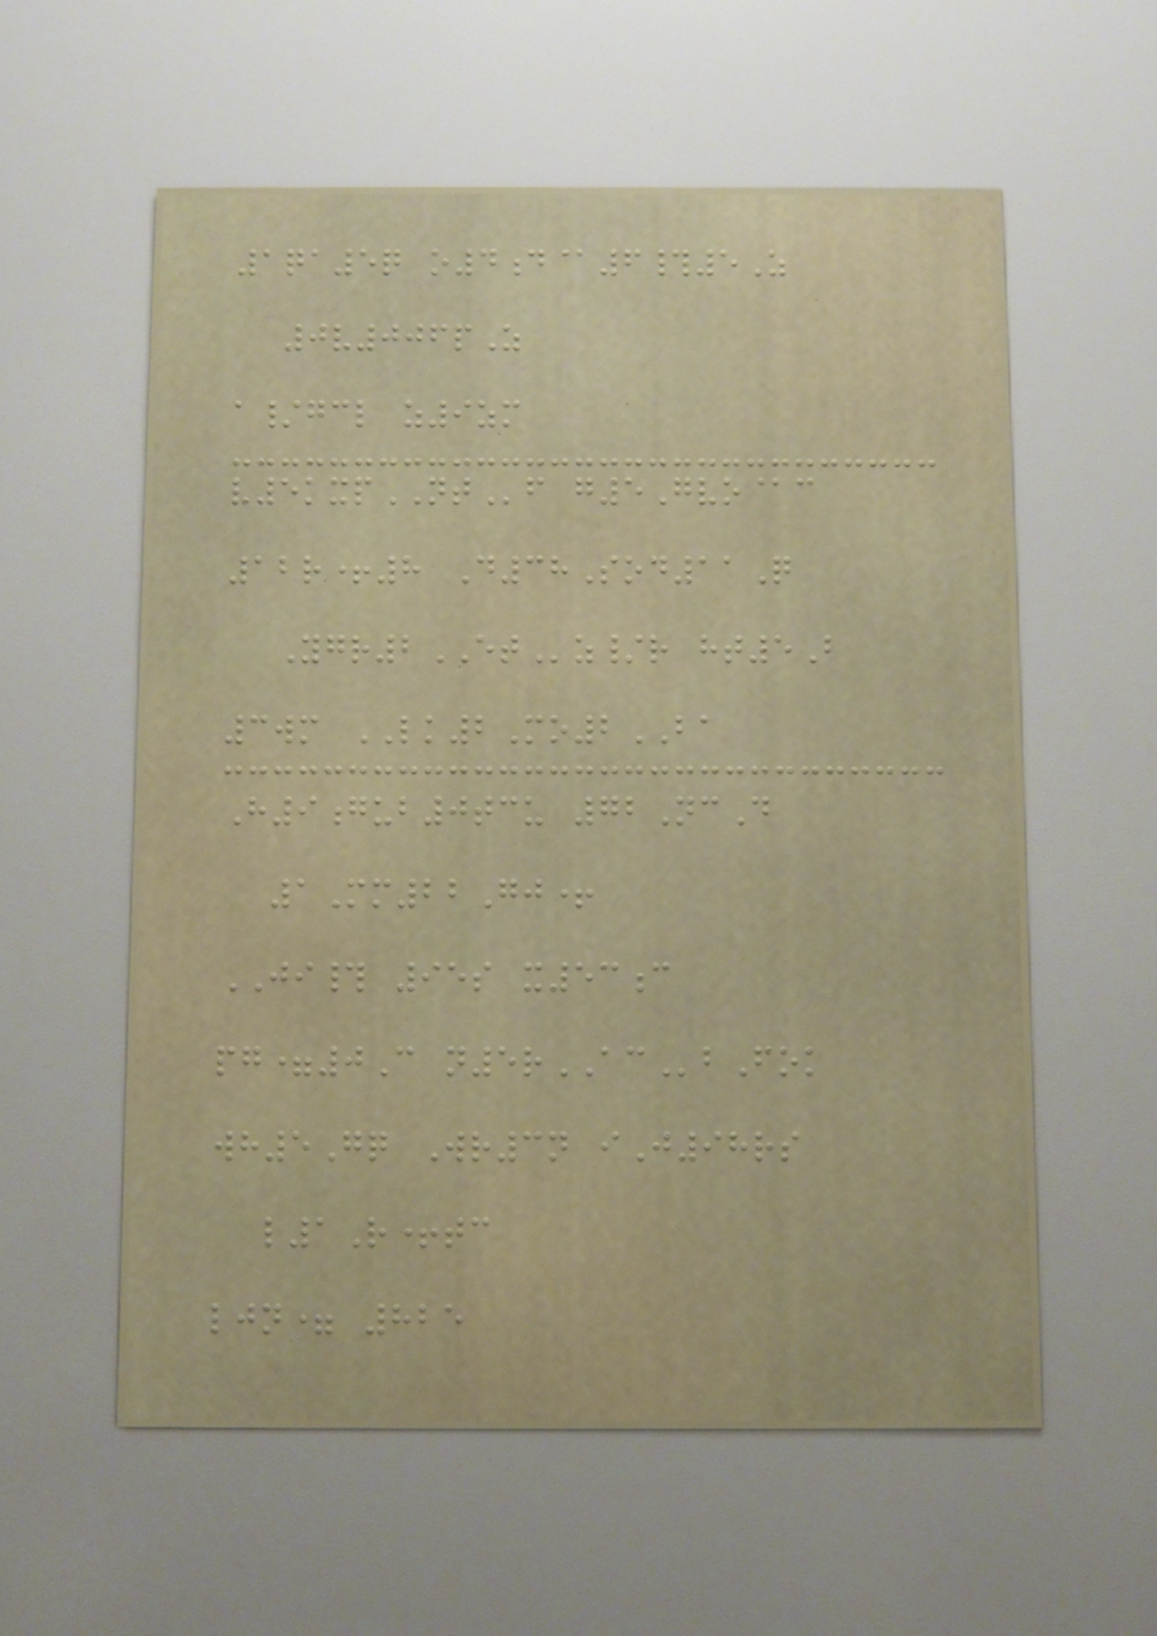1qa5q o4d@6#5Z
0v006pZ
a/gcl z9zm
v5kxpNTf g5Gvo@c
12r+8 D38Sod11Q
Ygr2ETz/r ht5B
3wm LK2Mo2BA
H9gub0tcu 72NcD
1Mm22Gj+
JI# 95s x53c
pg=0C n5rACbFok
wh5Gq Wr3n iJ98rs
l1R+tc
ljn= 825
